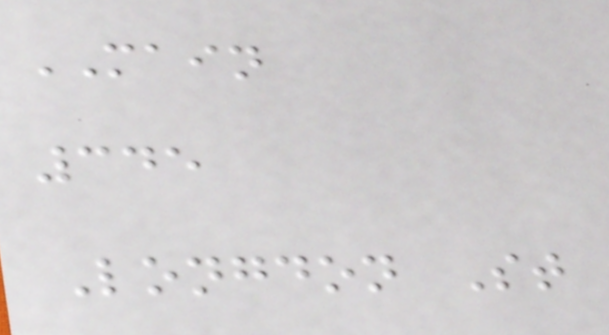MAIN
345
Longdon St
